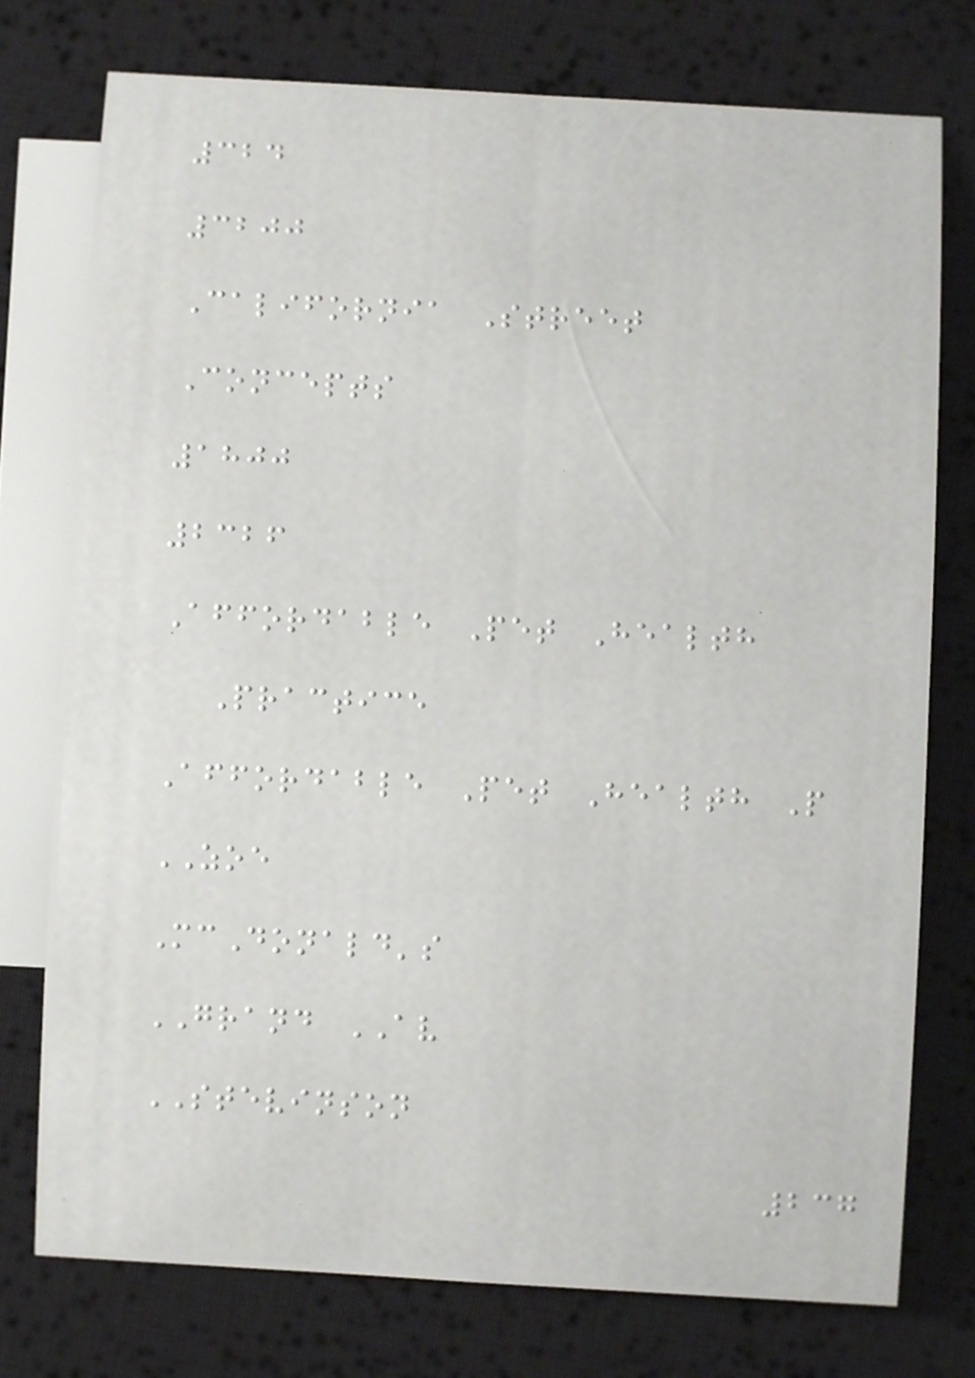324
3200
California Street
Concepts
1800
2326
Affordable Pet Health
Practice
Affordable Pet Health P
ZOE
McDonald's
GRAND AV
STEVINSON
237
